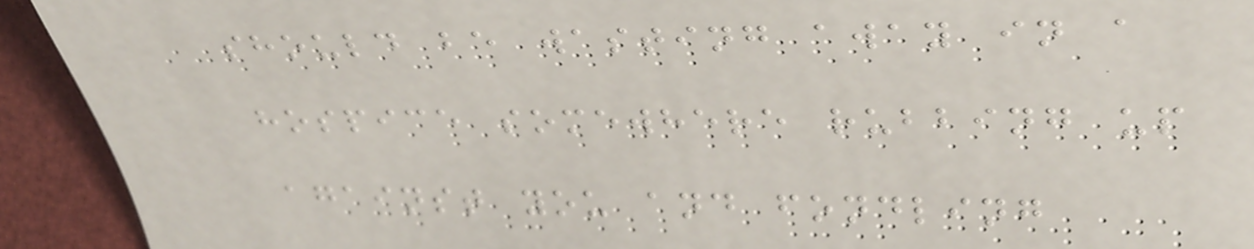should be wasting away in a
hospice somewhere rubbing up
against you and fondling
